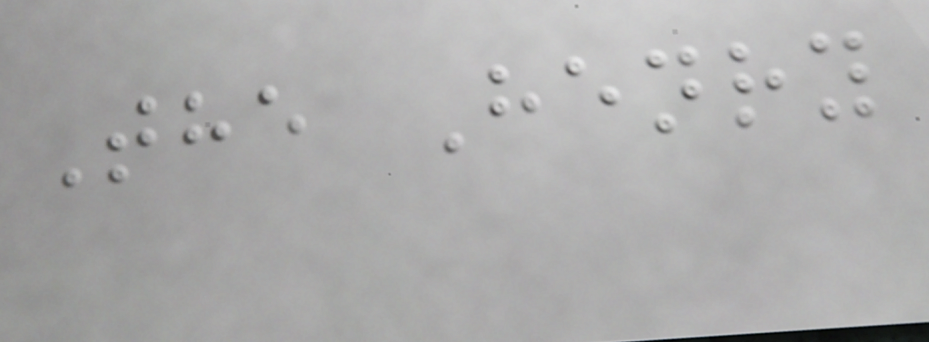The Henry
